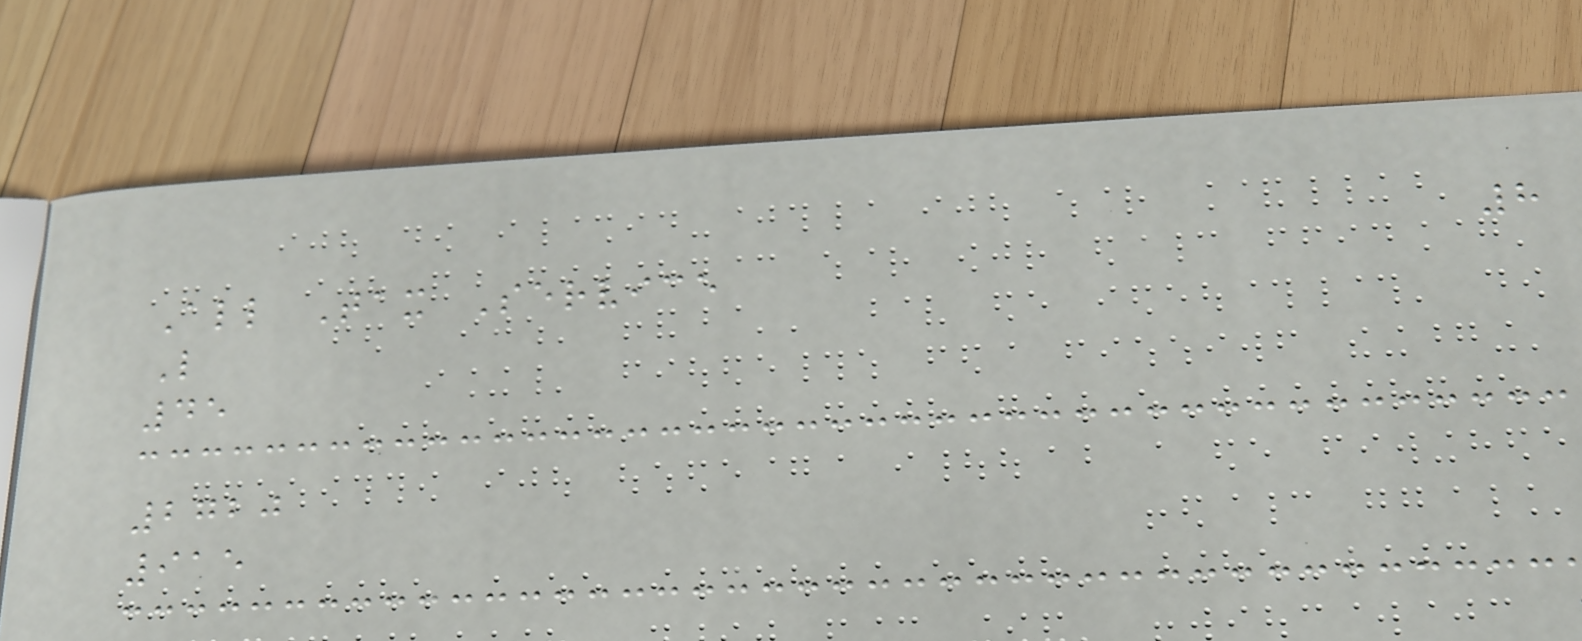8
All Tax Service
L
45
2720
915
